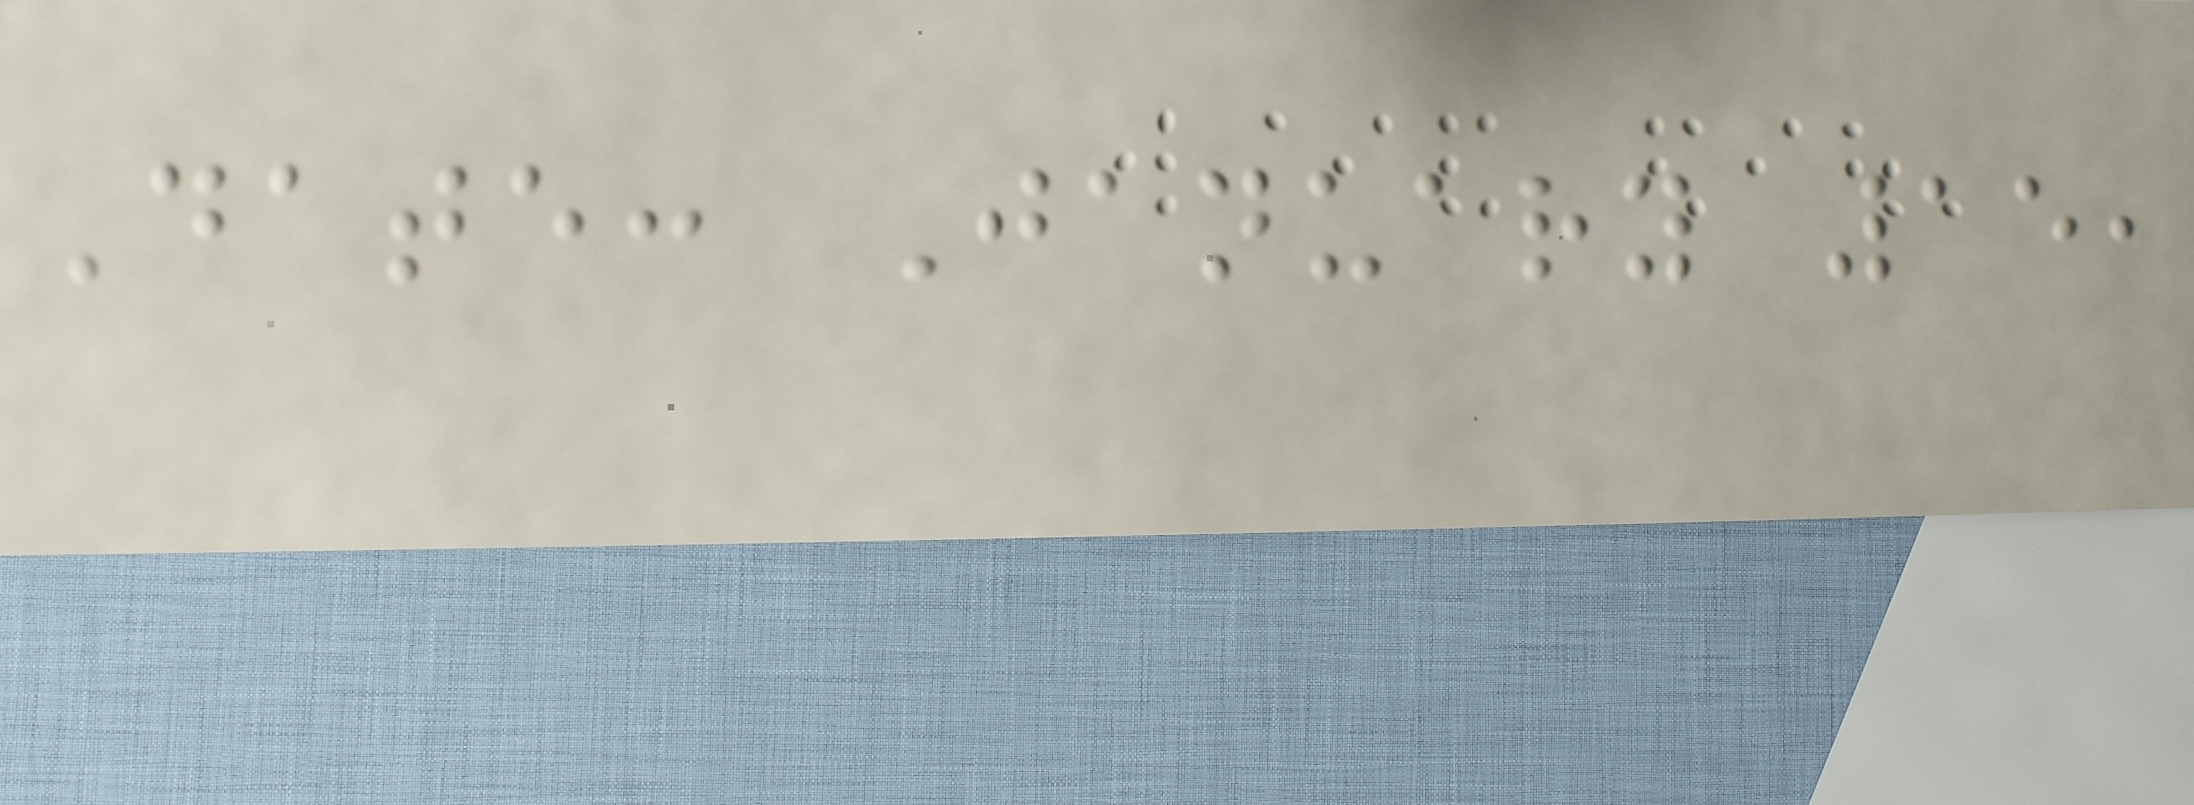Date: January 15,
